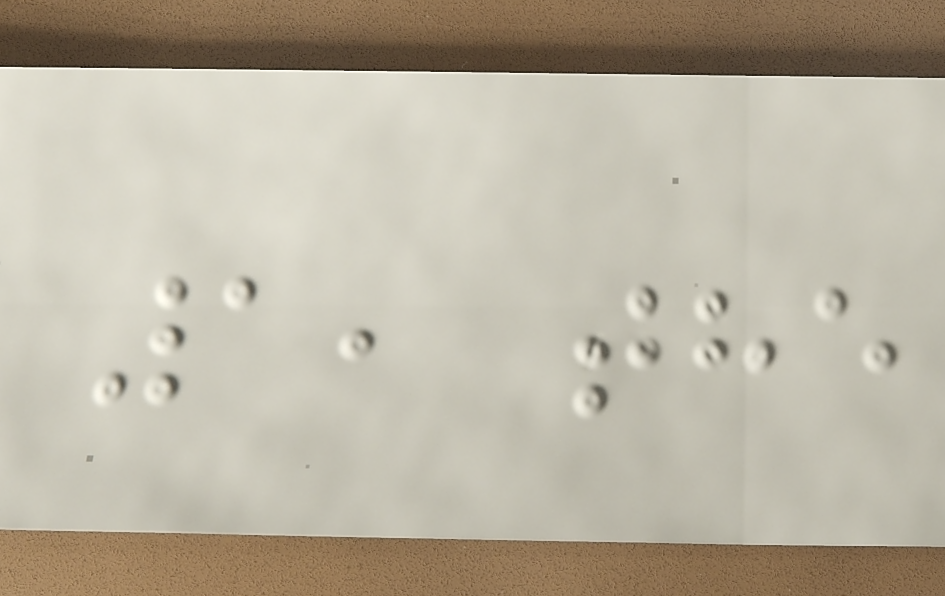1, the
